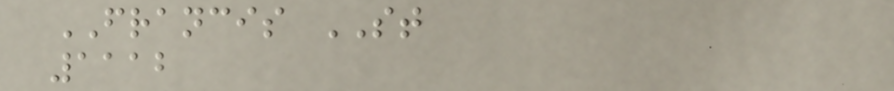FRANCIS ST
1112
